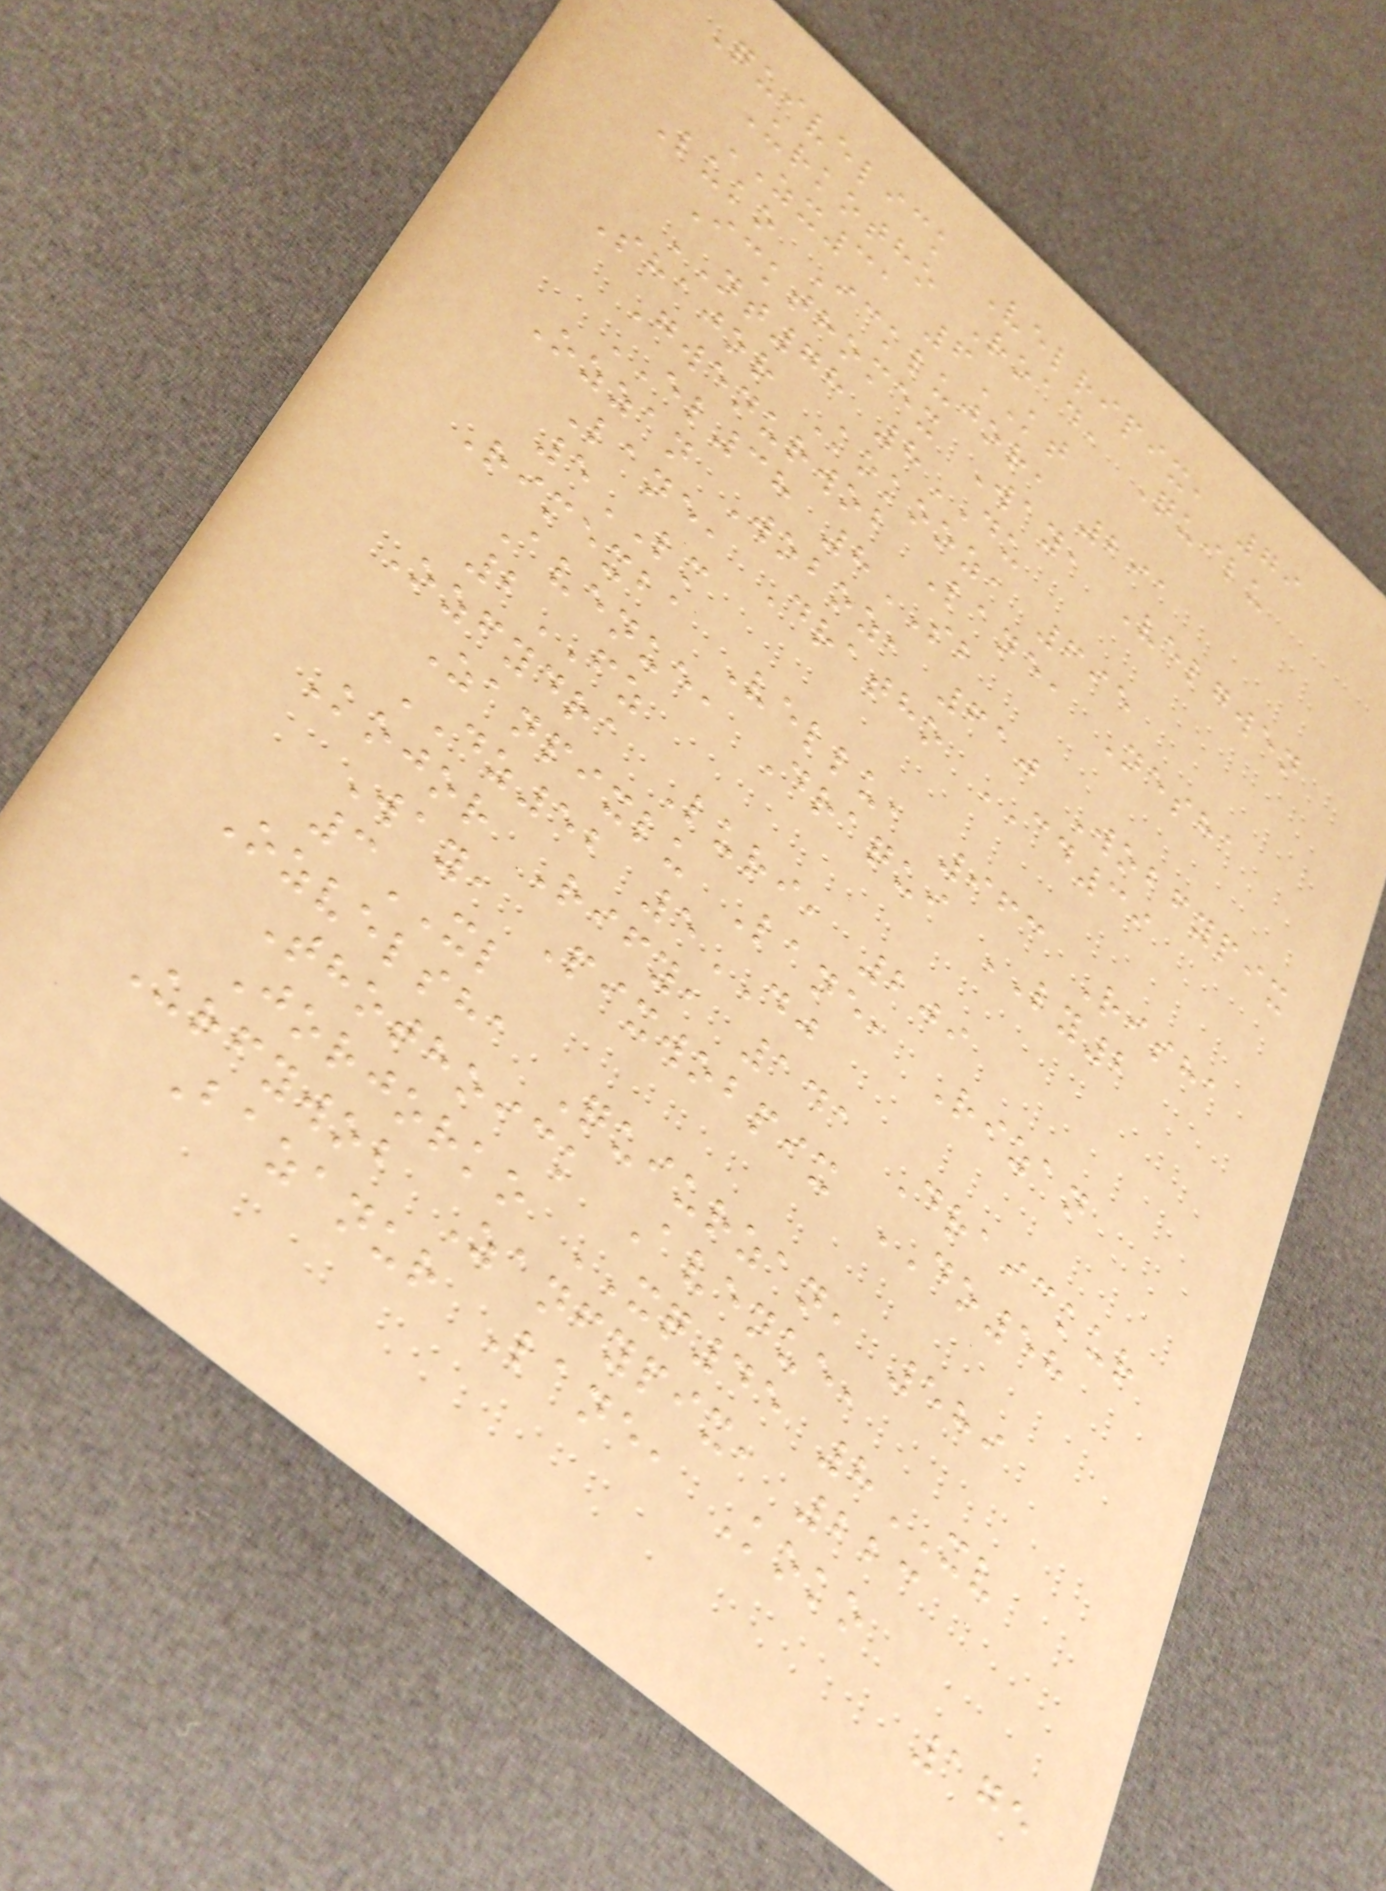Quivelick Velripix, 79
Urkotho Road, Quilu
ZX31 6KT
Luko Icklujor, 291
Ickthomex Way, Velgwen
NT78 8DU
Shajor Kokooz, 695
Gwenurwob Lane, Nesha
EL38 8SB
Ozzan Woboz, 610 Wobfypix
Lane, Dratho CD39
5LM
Rimexba Vellu, 963 Risha
Avenue, Draqui LY2
2FZ
Ozfydra Luri, 209
Zanpixlu Lane, Rizan
DZ52 5DJ
Kojor Rify, 141 Draickur
Way, Pixwobpix DO58
3XL
Ozvelsha Quiurzan, 589
Thothoick Avenue,
Jorjorko XQ45 8XV
Urfywob Zanfypix, 223
Bazanur Lane, Koko
175
